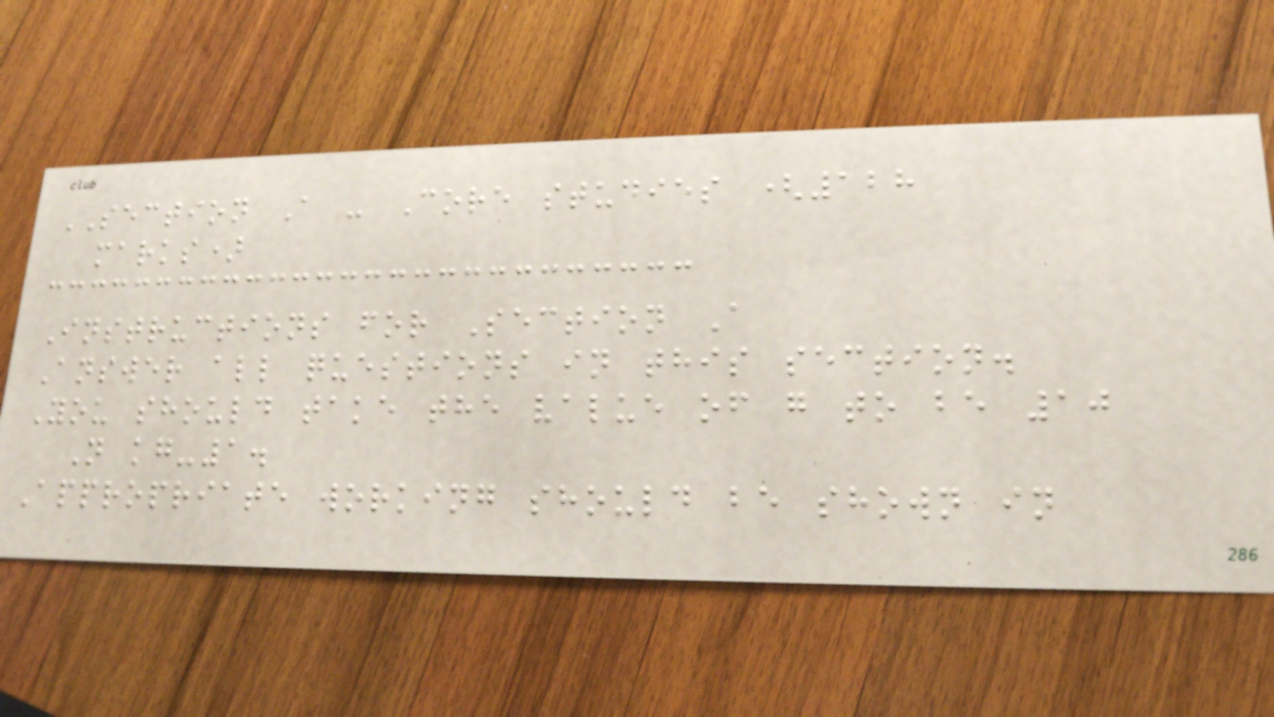SECTION A - Core studies (128
marks)
Instructions for Section A
Answer all questions in this section.
You should take the value of g to be 10
N kg-1.
Appropriate working should be shown in
